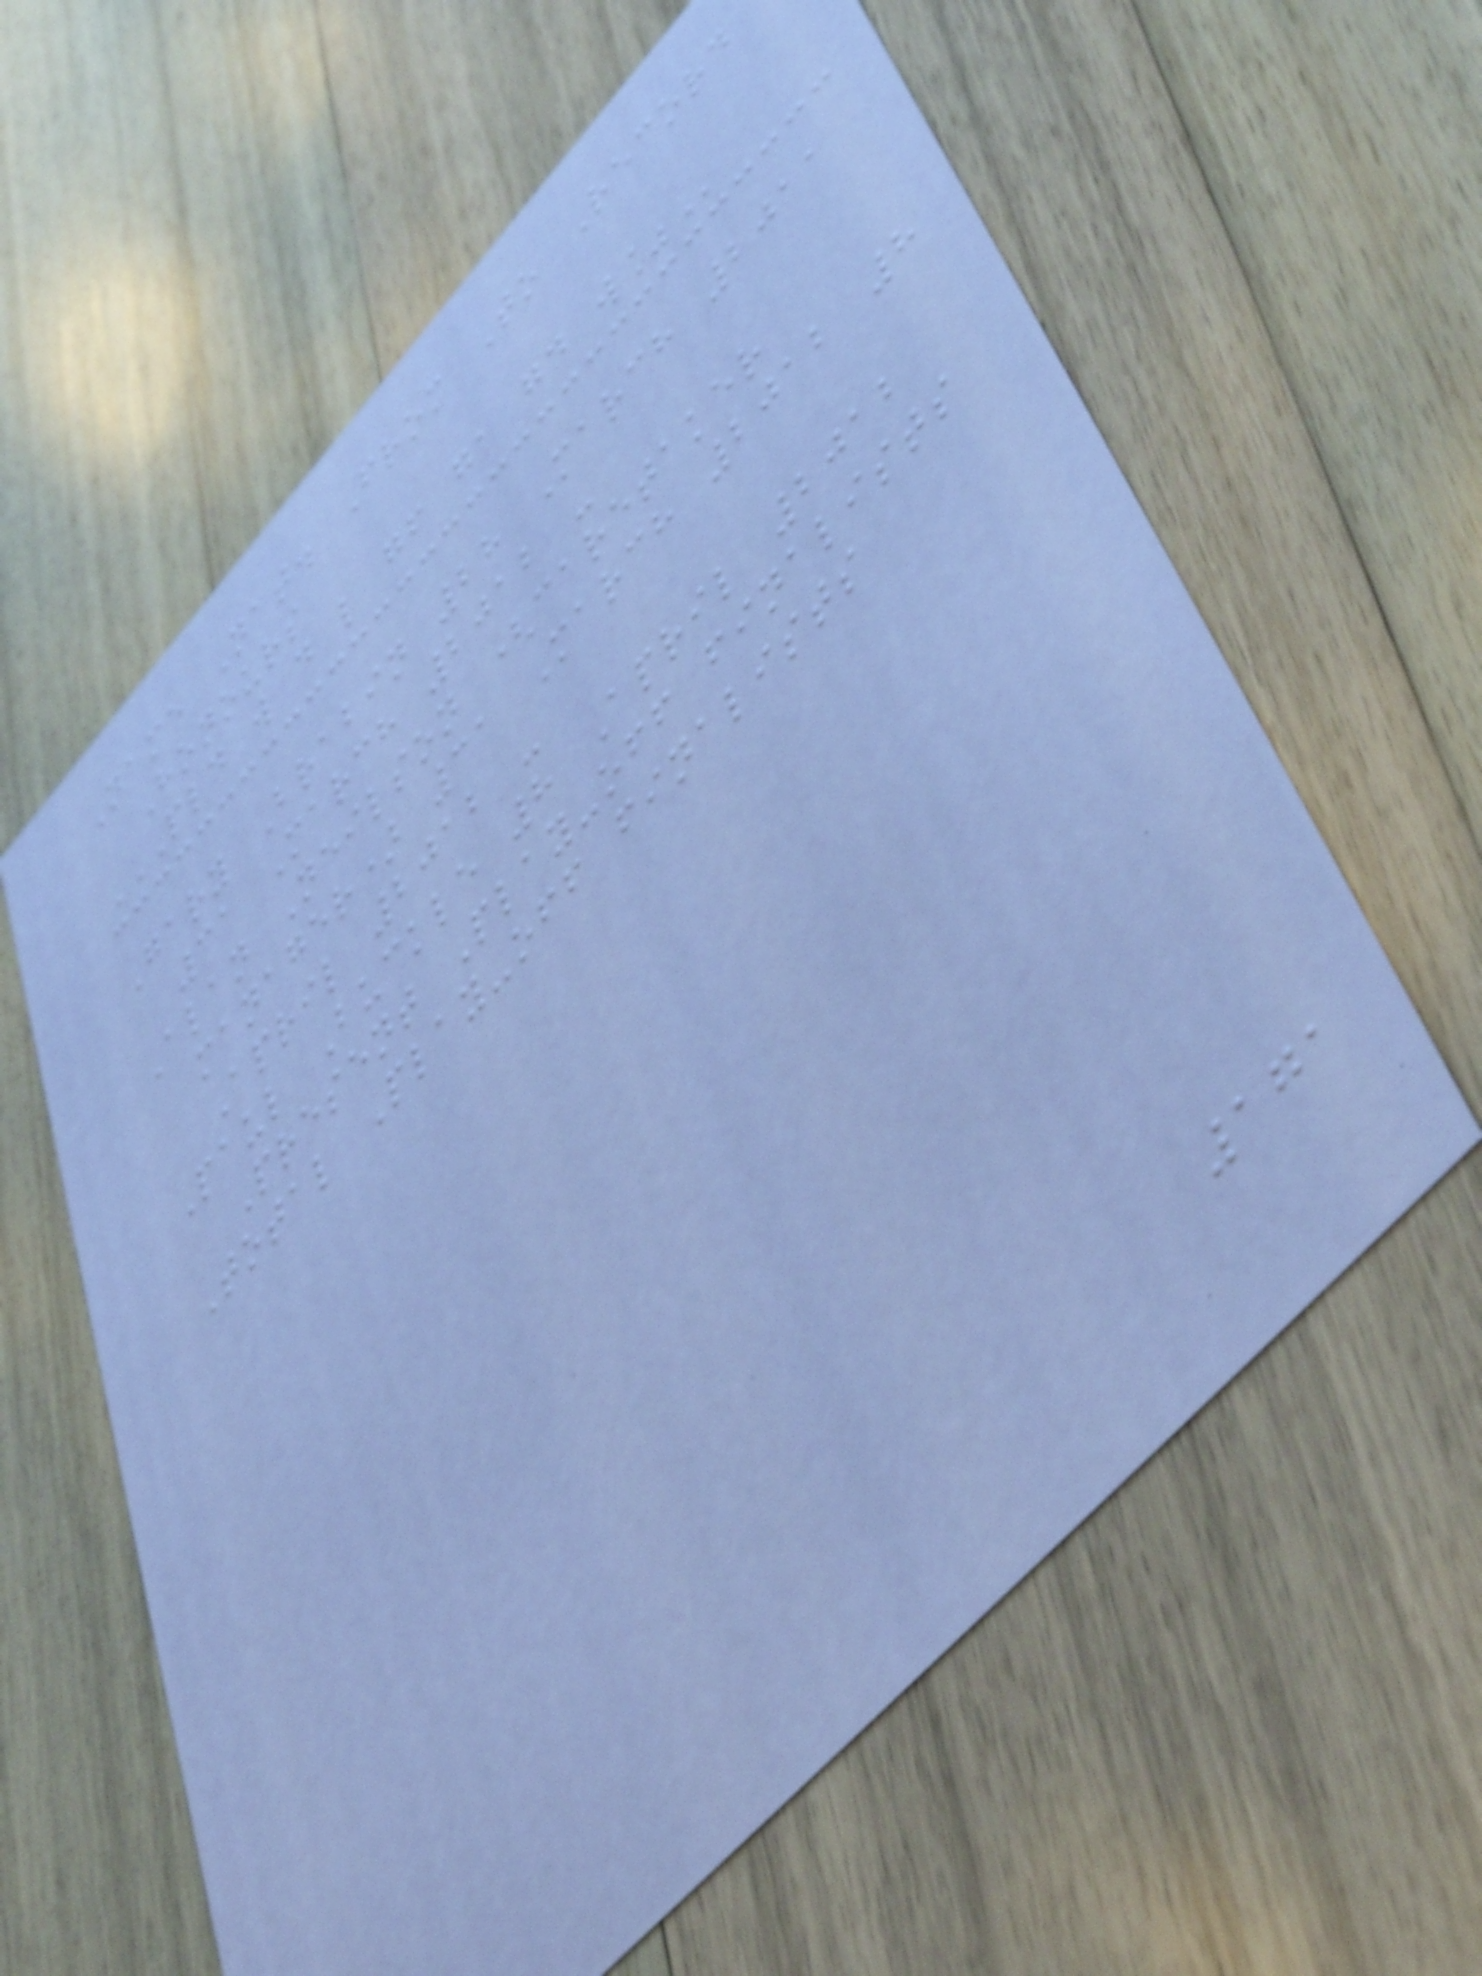Name Nat. From To Record
Honours
PLD W D L GF GA GD W%
Gary Brabin 28 March 2011
31 March 2012 -
Alan Neilson (caretaker
manager) 31 March 2012 8
April 2012 -
Paul Buckle 8 April 2012
Present Play-off finalists
Total Play-off finalists
171
